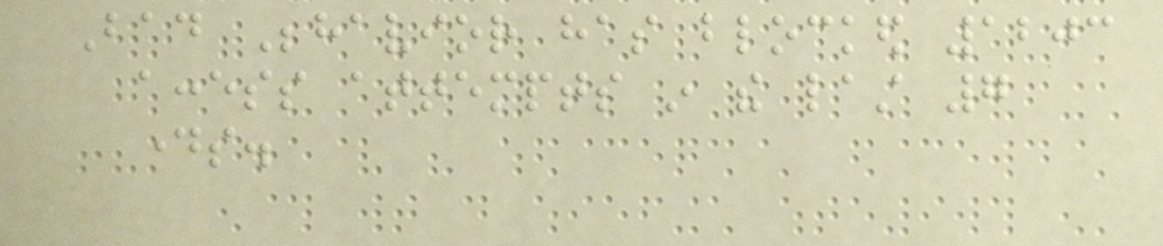Bad Behavior has blocked 1203
access attempts in the last 7
days.
